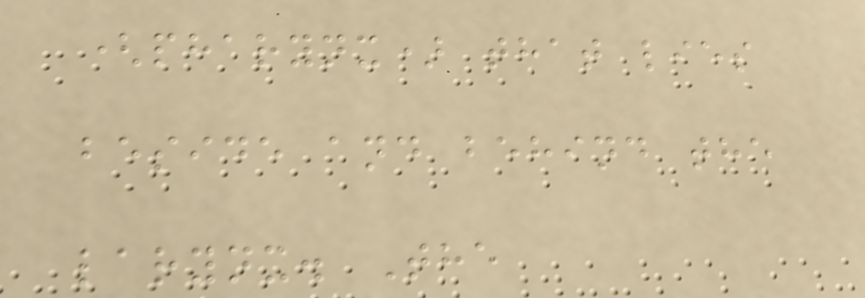(pharynx) that lies
beside and behind the
larynx. The
